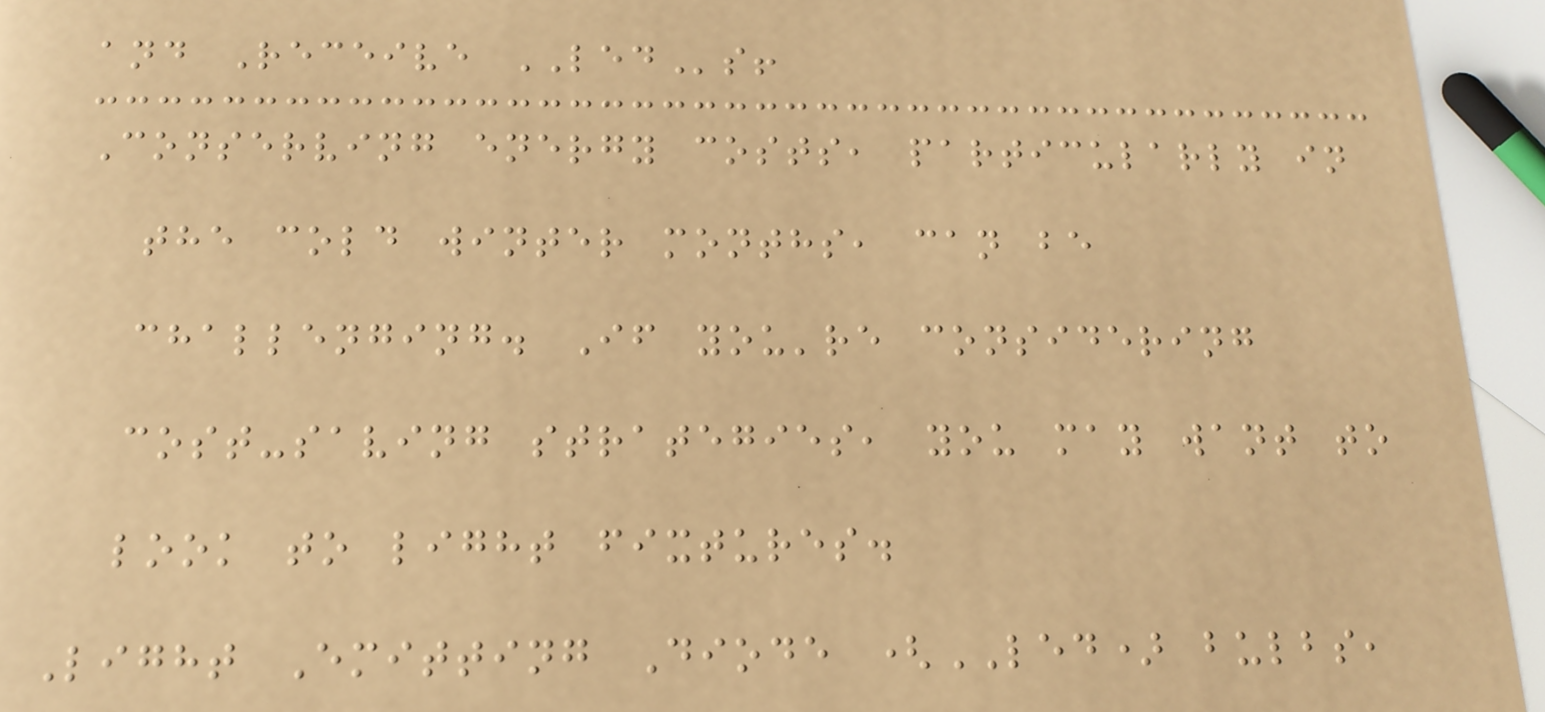and Receive LEDs!
Conserving energy costs, particularly in
the cold winter months, can be
challenging. If you're considering
cost-saving strategies, you may want to
look to light fixtures.
Light Emitting Diode (LED) bulbs,
